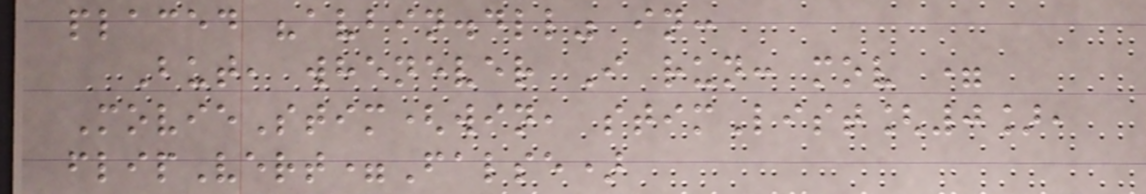placed "avbin.dll" in:
But, whenever I run: mov =
MovieStim(win, stimList[0],
flipVert=False)
